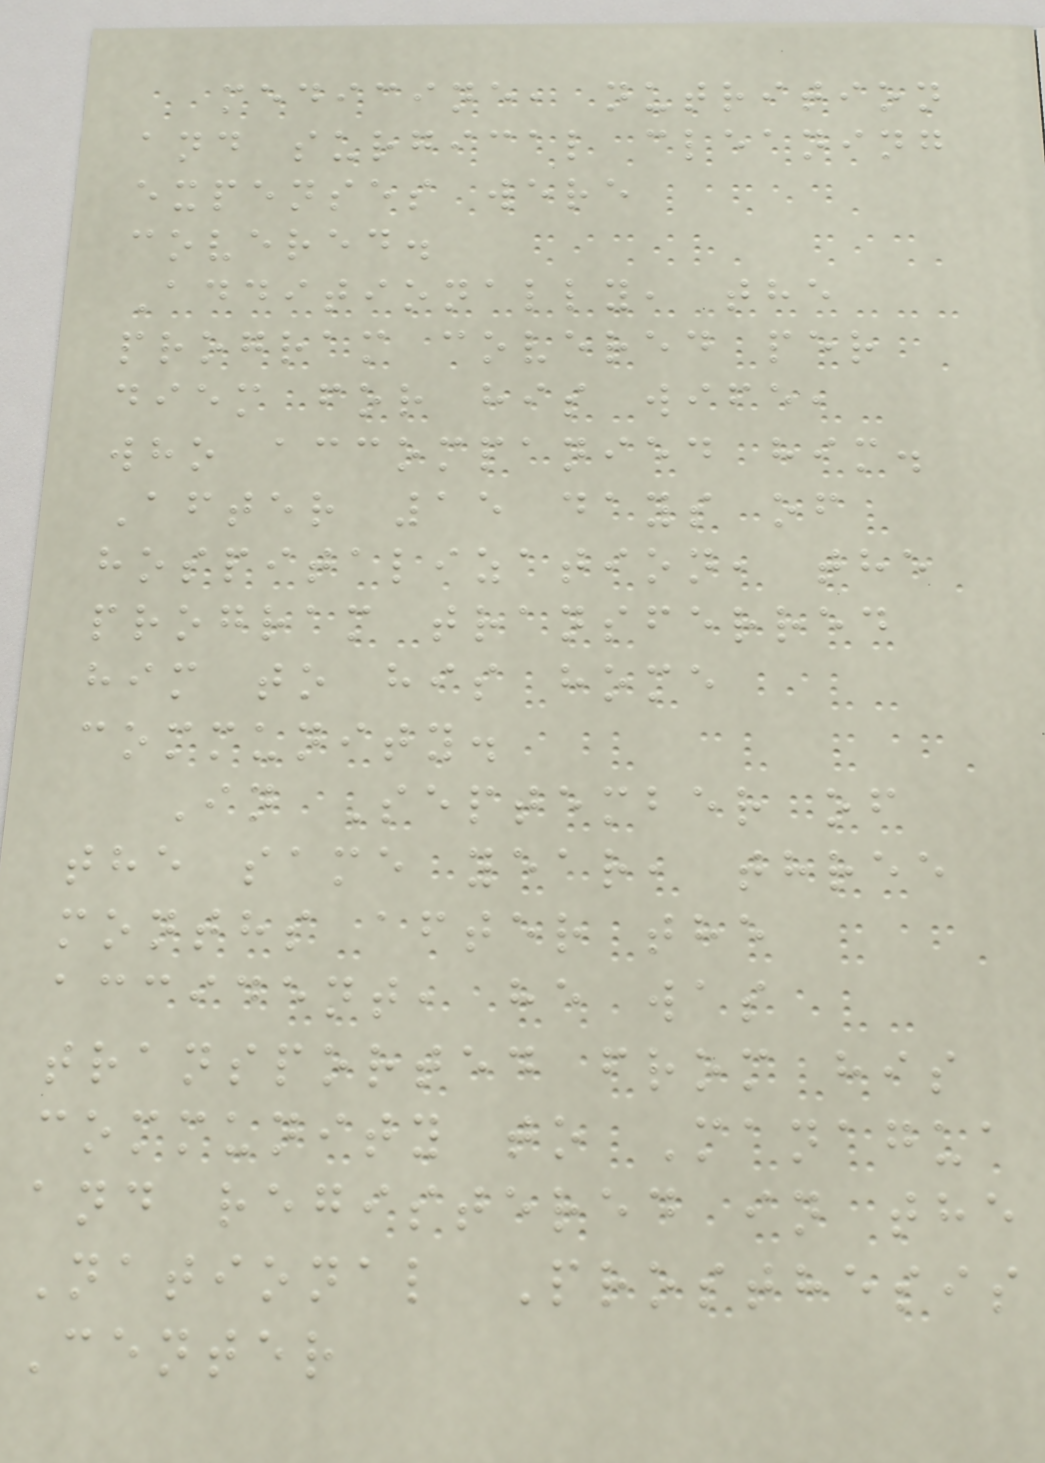medicine, nutrition
and surgical cleaning
expenses were
covered.
Additionally, the
program covered per
diem for his wife,
who accompanied him.
After 15 days of
hospitalization, the
program transferred
him to his home
community.
In September of
the same year, three
months after the
accident, he was
transported from his
community to Managua
and registered in the
National Prosthesis
Center
